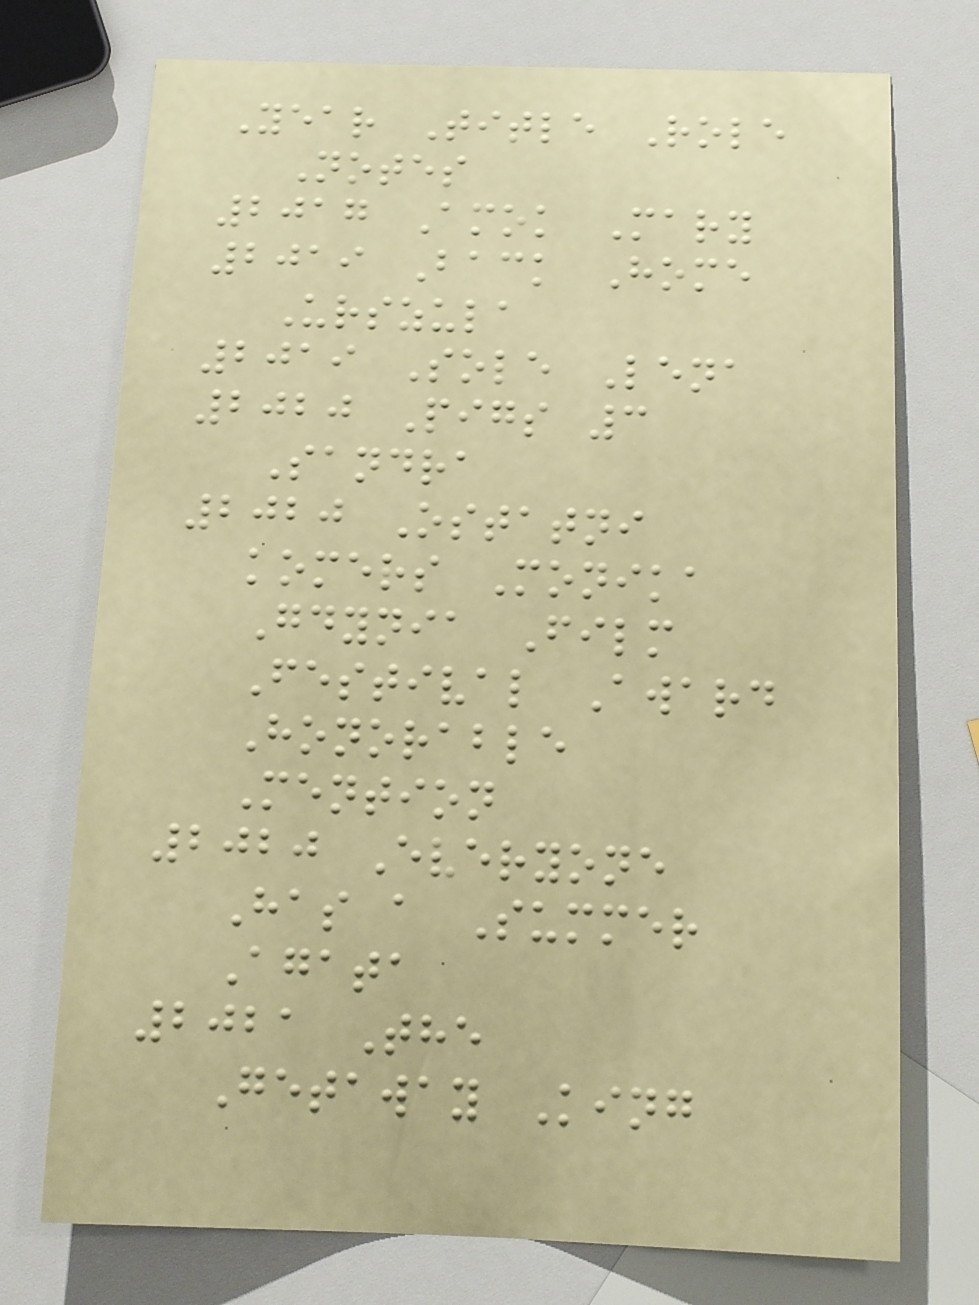Year Title Role
Notes
2017 Amok Mary
2019 Back Home
Urszula
2019 Sole Lena
2020 Pigs 3
Sandra
2020 Ostatni
komers Monika
Gdynia Film
Festival Award
Honorable
Mention
2020 Everyone
Has a Summer
Agata
2021 The
Getaway King
